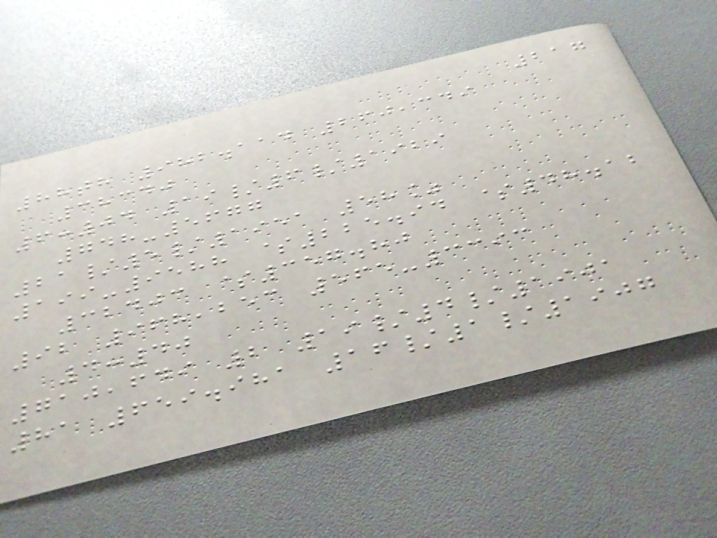217
88th 982.114 260,349
38340
6:04 19/6/1929
748-5677
21/5/1951 58%
199-9588 $225.94 $48.12
32403 $357.80
92 968,253 565-3393
4:40
710,649 2 19/4/1901
81 659.981 16/1/1907
